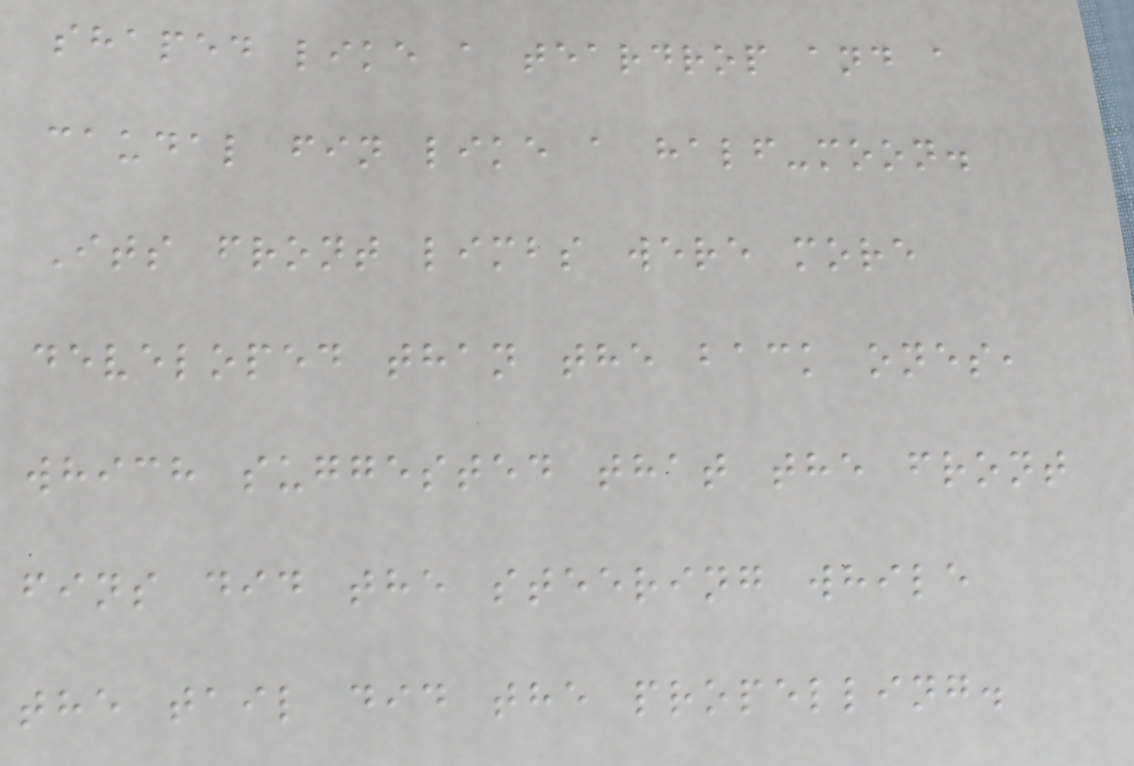shaped like a teardrop and a
caudal fin like a half-moon.
Its front limbs were more
developed than the back ones,
which suggested that the front
fins did the steering while
the tail did the propelling.
